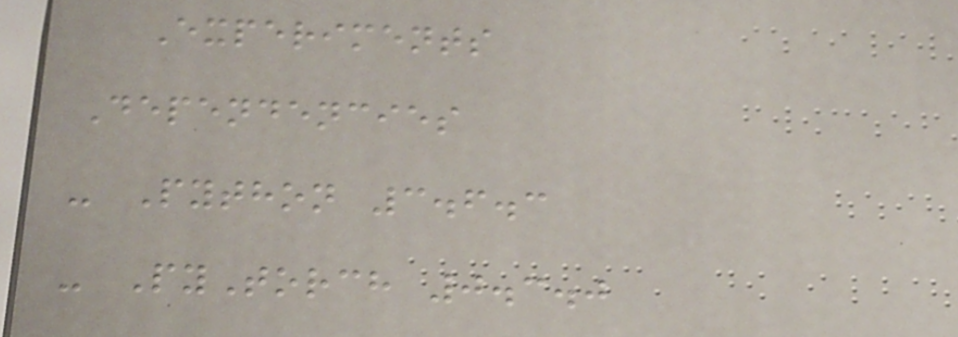Experiments
Dependencies
- Python 3.6.3
- PyTorch 0.3.0
